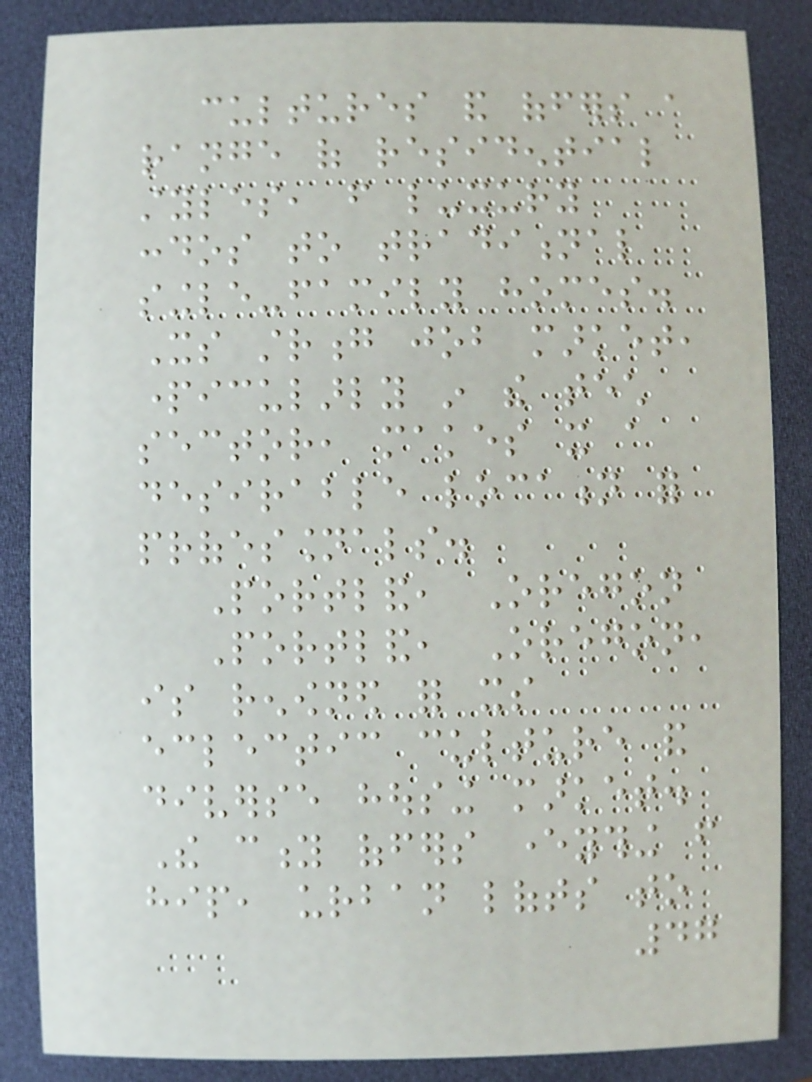cultures and offers a
range of residential
styles, from luxury
condos to traditional
single-family homes.
Its strong job market,
particularly in the tech
sector, makes it a
desirable location for
professionals.
Portland, Oregon
Portland, Oregon,
is renowned for its
eclectic culture and
diverse housing market.
The city offers everything from
hip, urban lofts to
47
